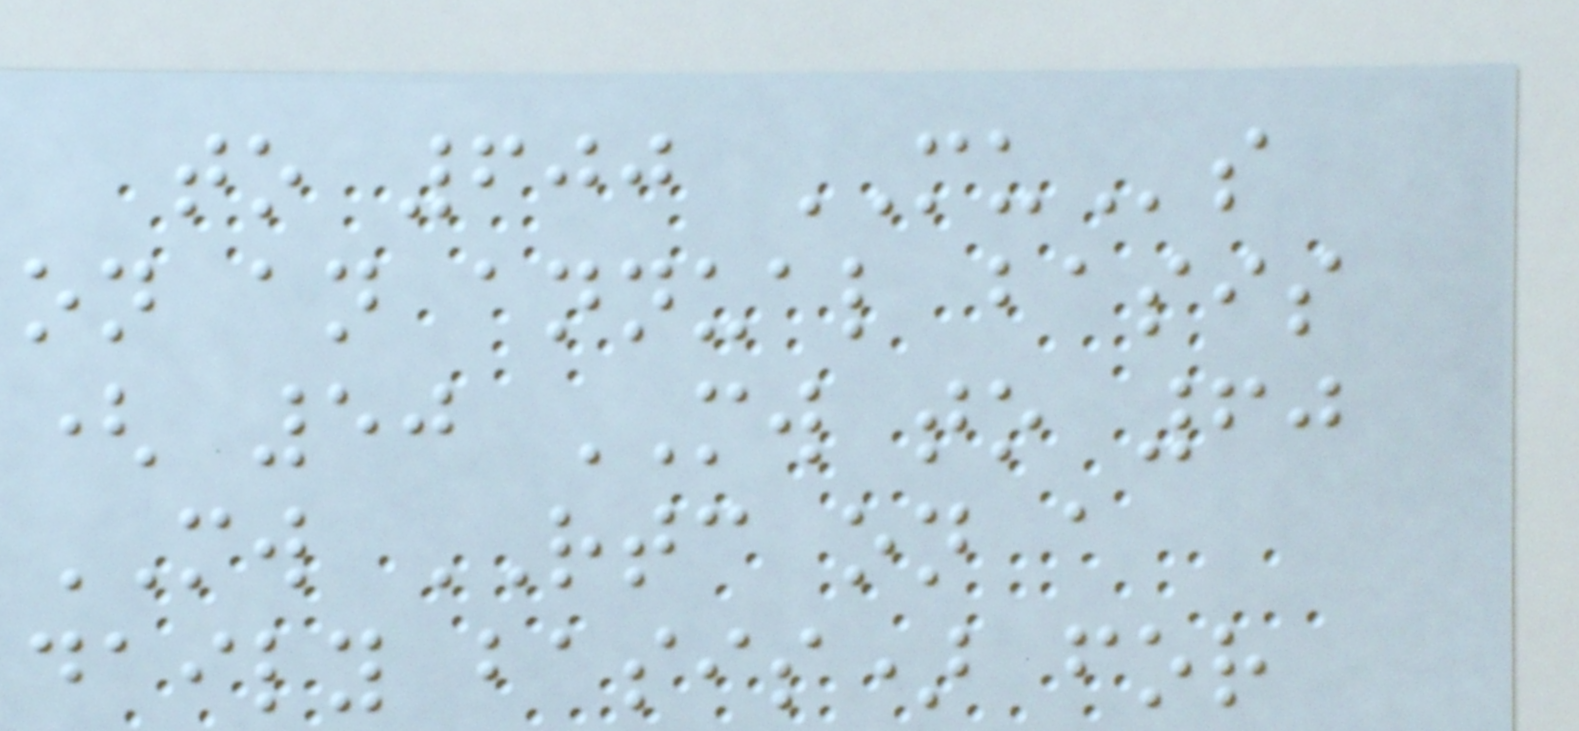to 600 MUs
on an annual basis
( 50 MW to 60
MW RTC on a
daily basis) for
